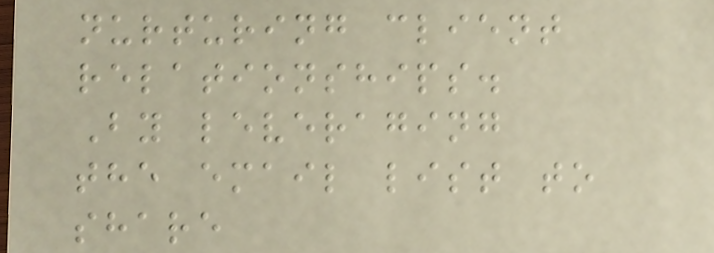nurturing client
relationships.
By leveraging
the email list to
share
